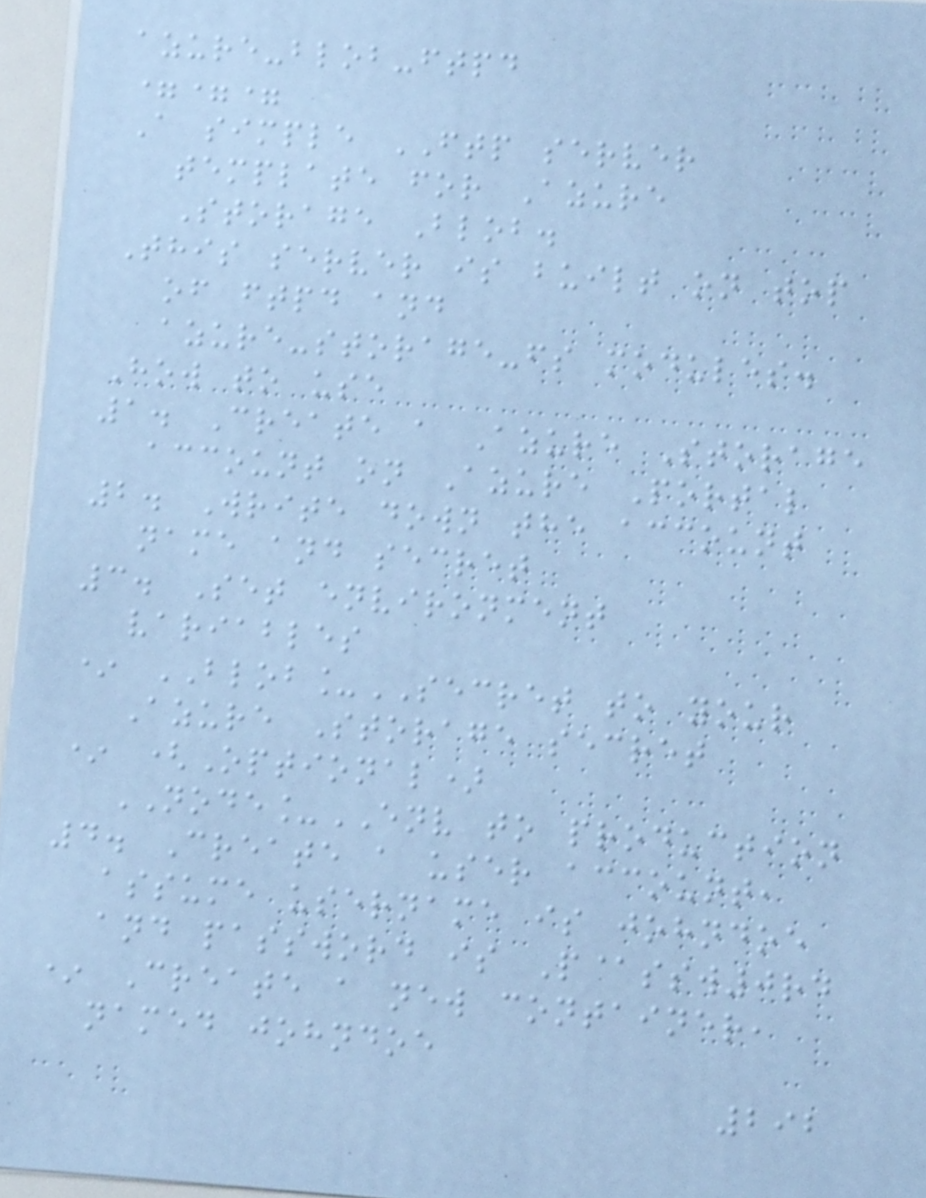azure-blob-ftpd
===
A simple FTP server
template for Azure
Storage Blob.
This server is built on top
of ftpd and
azure-storage-fs modules.
How to use
1. Create a Azure Storage
account on Azure Portal
2. Write down the account
name and secret
3. Set environment
variables
* BLOB_SECRET to your
Azure Storage secret
* (Optional)
NODE_ENV to production
4. Create a user account,
assume username is johndoe
and password is P@ssw0rd
* Create a new container,
named johndoe
292
